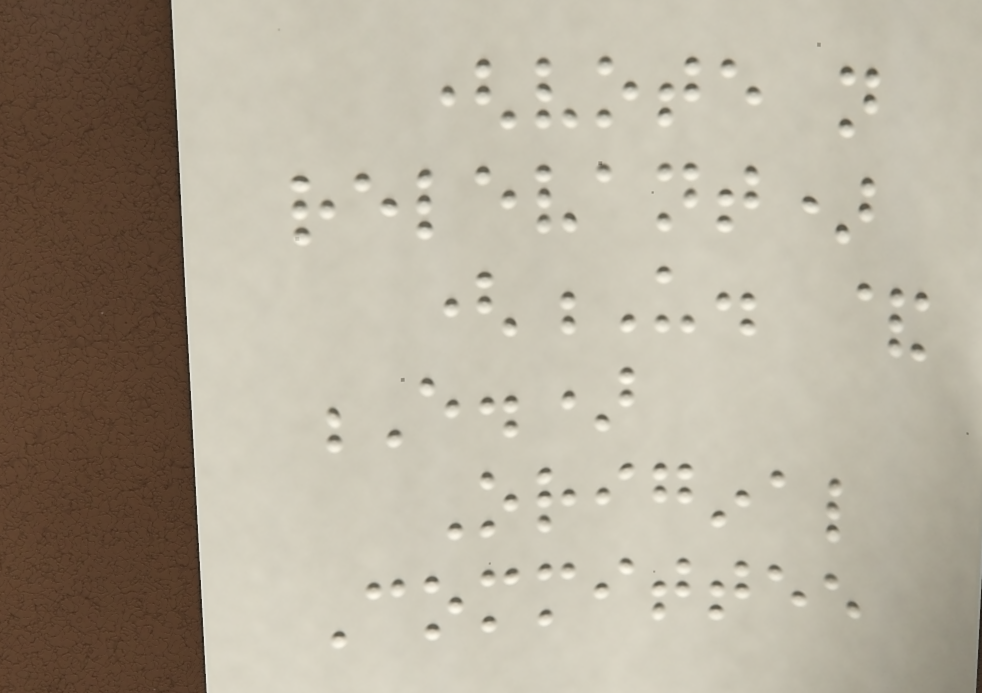(vote not
relevant)
(U. &
E.)
Original
Committee
